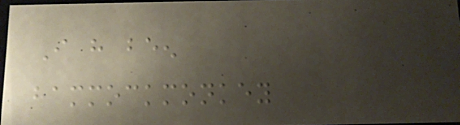I have been
hammockmonkey
